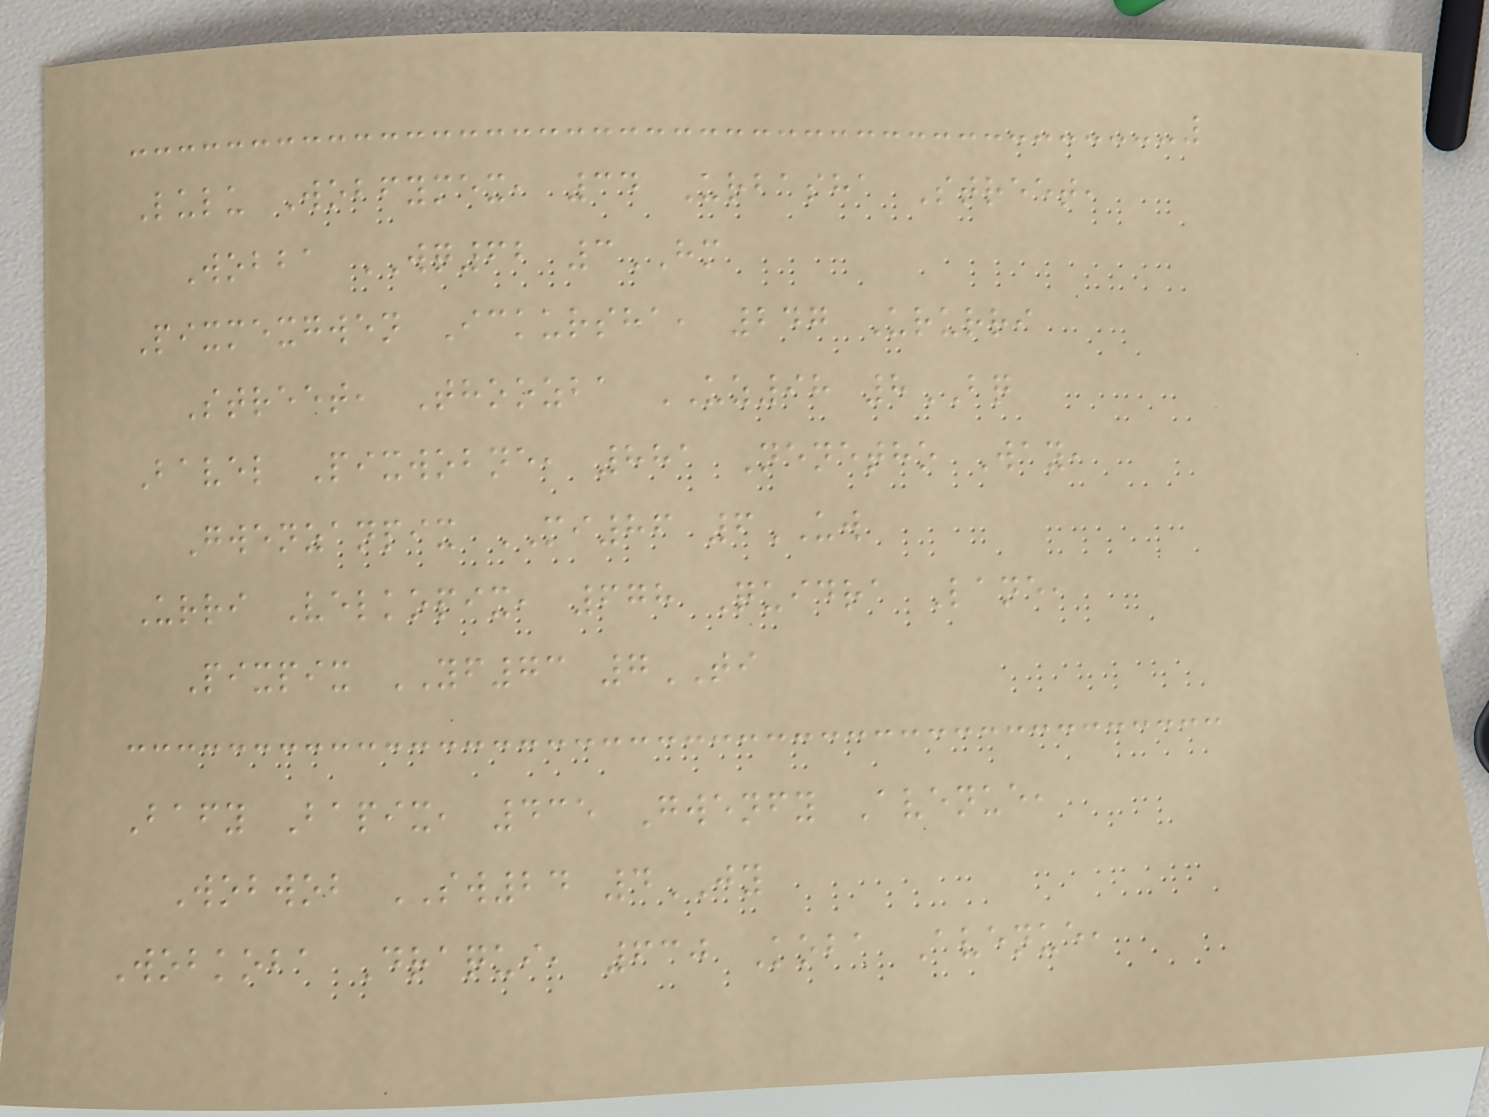Lulu Wobfymex, 34 Urbasha Street,
Wobba WQ62 3HM
Pixmexgwen Ickursha, 247 Ururri
Street, Thoozba UZ98 8BQ
Bavel Pixwobne, 881 Nenetho Way,
Gwenzanpix MI86 6UW
Urri Velkopix, 678 Quidra Lane,
Pixpix YF73 7TI
Bafy Bapix, 435 Gwenfy Avenue,
Wobwob SW24 4JY
Wobkoba Draqui, 630 Koba Avenue,
